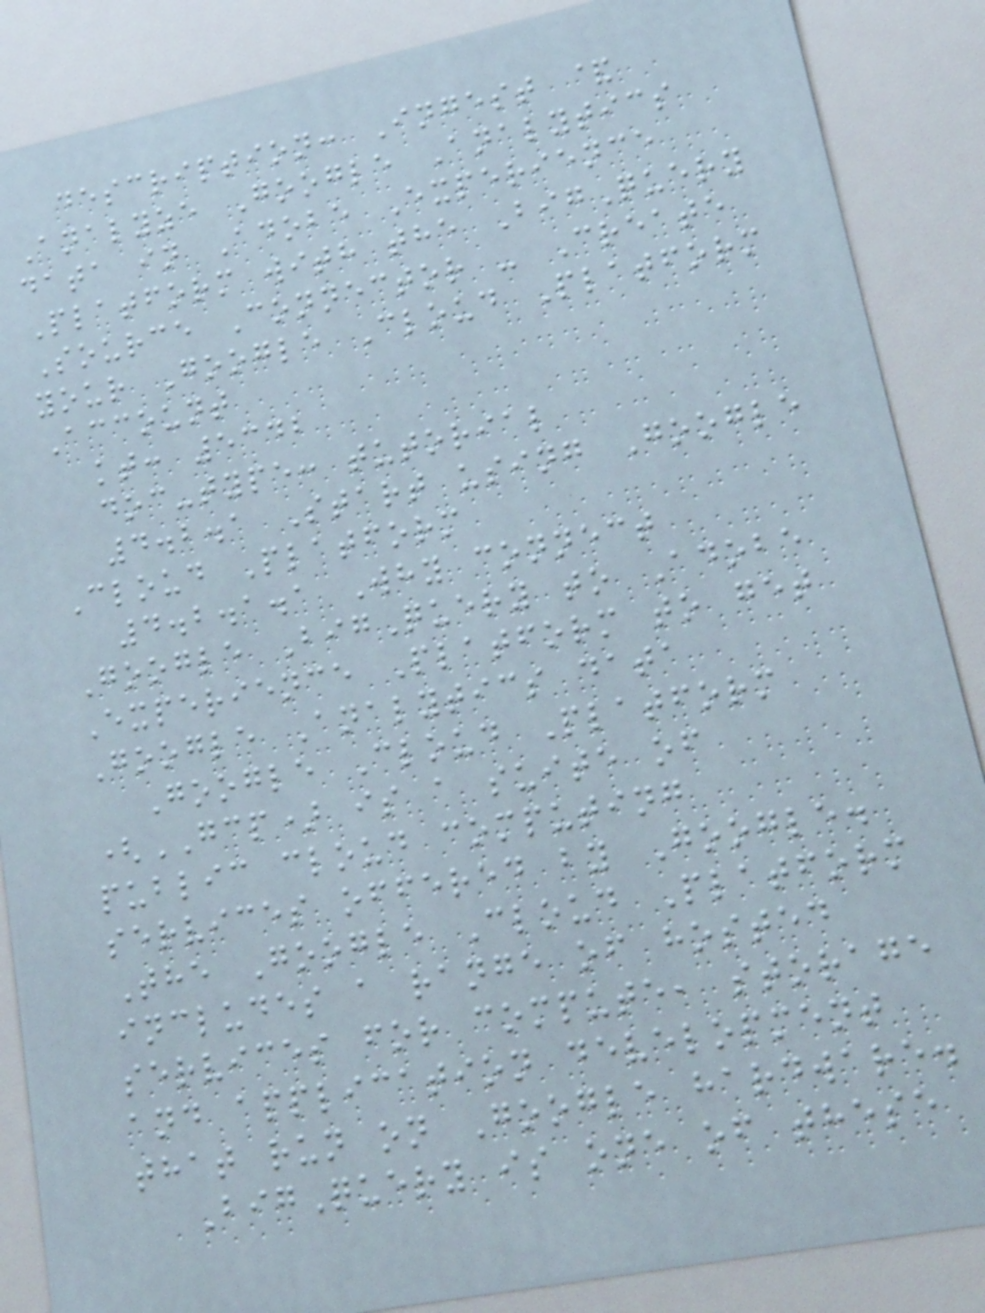description: Ingest &
Analyze Google Analytics
data in Adobe Experience
Platform with the BigQuery
Source Connector - Create
your Google Cloud Platform
Account
kt: 5342
doc-type: tutorial
4.2.1 Start using Google
Cloud Platform
4.2.1.1 Why connect
Google BigQuery to Adobe
Experience Platform to get
Google Analytics data
Google Cloud Platform
(GCP) is a suite of
public cloud computing
services offered by Google.
The Google Cloud Platform
includes a range of hosted
services for compute, storage
and application development
that run on Google hardware.
BigQuery is one of these
